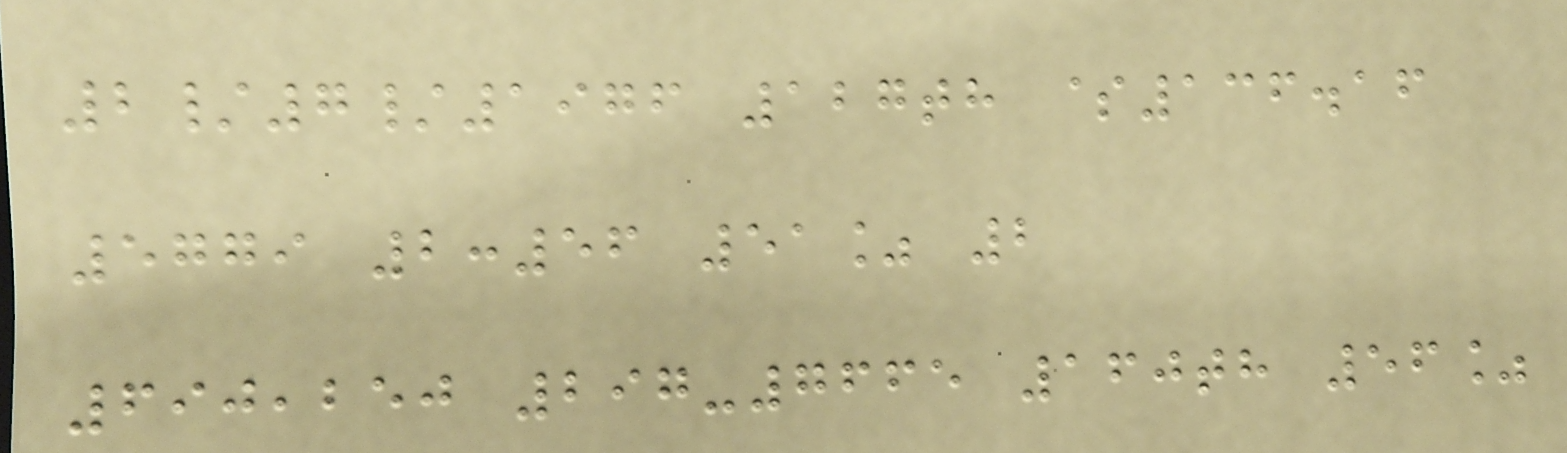2/7/1976 127th $136.16
5779 2:56 51% 2
690,250 297-7665 160th 56%
